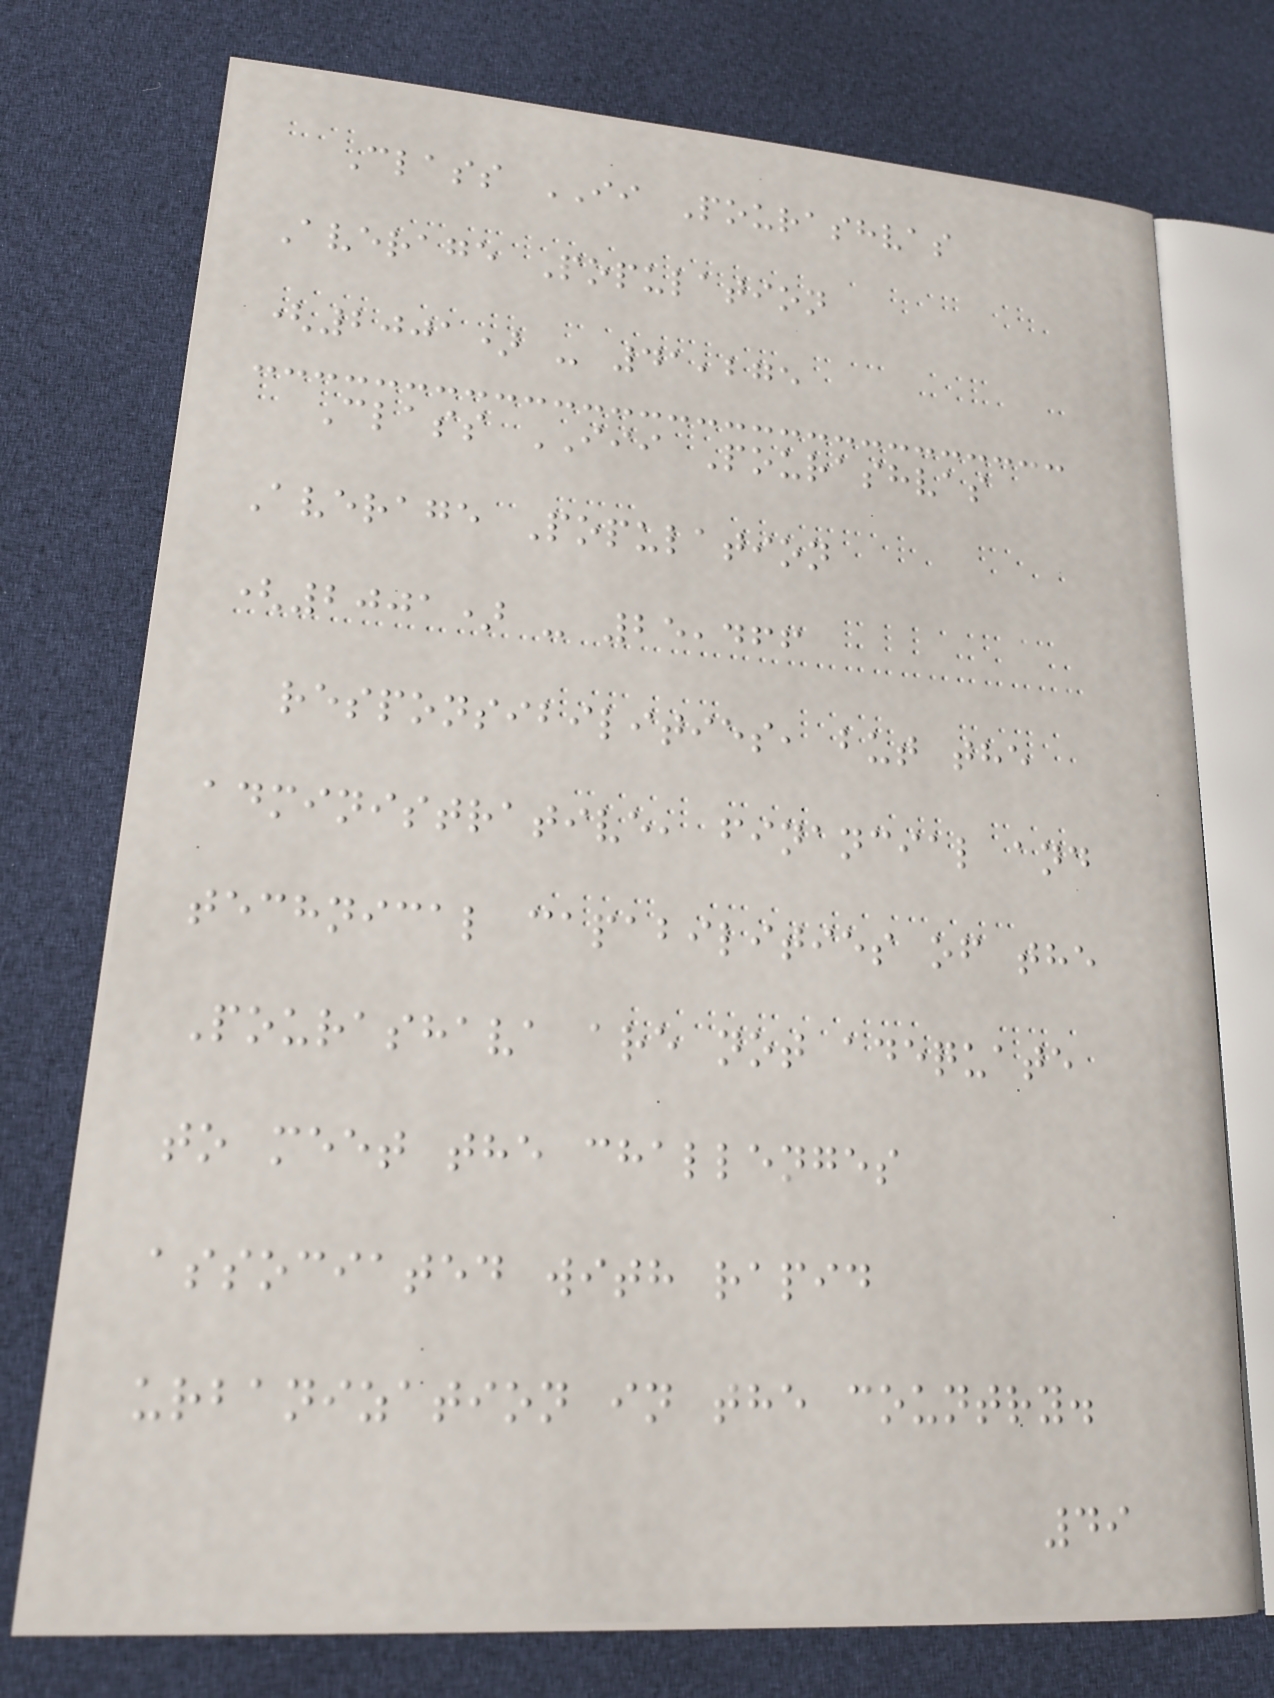Class II Pourashvas
Average Population
(2001) - 41,275
Class III Pourashvas
Average Population
(2001) - 25,466
responsibilities, but the
administrative, financial and
technical capabilities of the
Pourashava are not adequate
to meet the challenges
associated with rapid
urbanization in the country.
49
